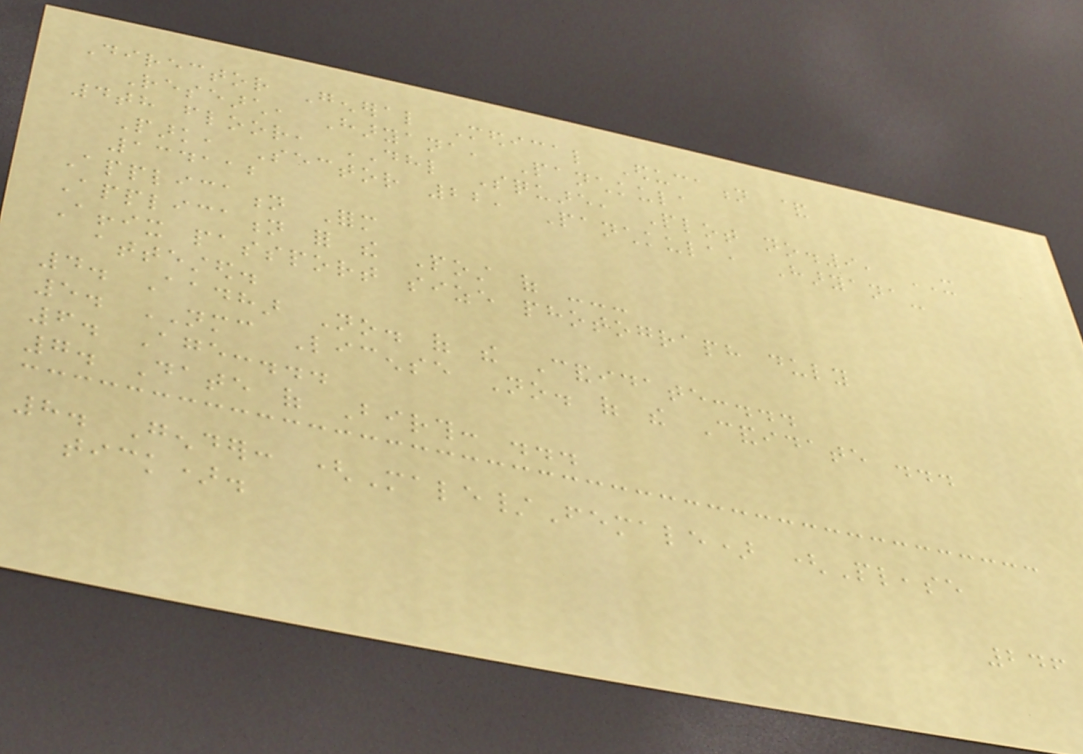Director General Medical Education &
Research, Haryana, Panchkula
4th floor, DHL Square, Plot no.9, IT
Park, Sector 22, Panchkula, Haryana-
134112
Application Form
Application for the Post of ---
Affix passport size photograph duly
attested.
4. Aadhar No. of the Candidate:...
5. NMC License No. of the Candidate ...
6. Age:...
7. Date of Birth: ...
8. Gender: (Male/Female) (Please
tick).
246
